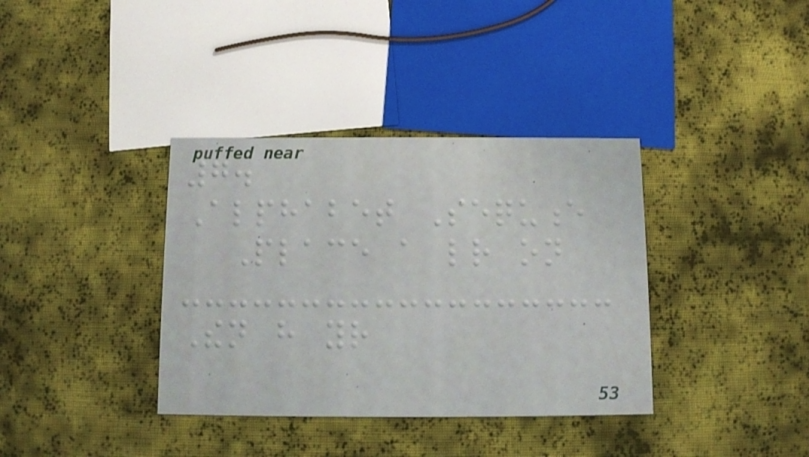7.
Alphabet Sequence
Place a letter on
Then have your
